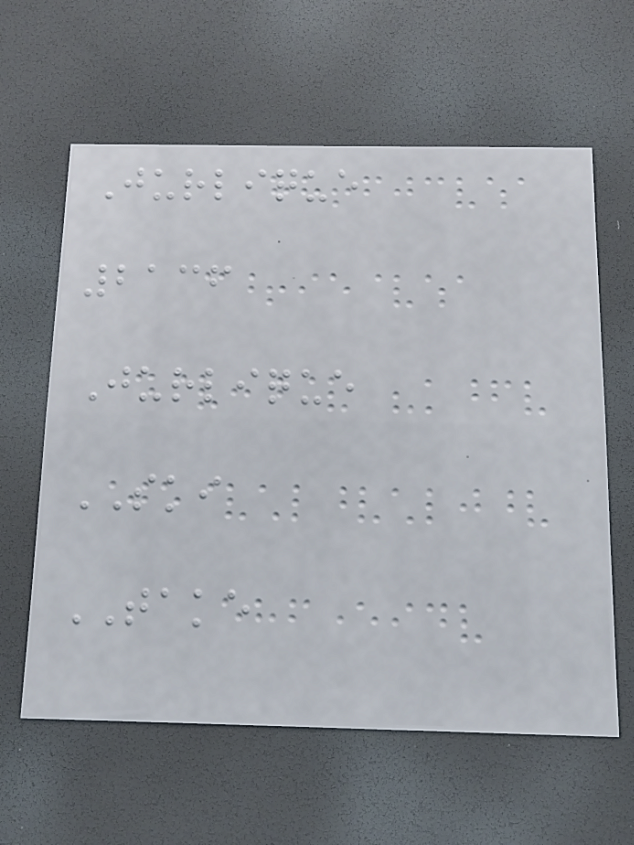Jurlique
2136
Jurlique
SKI
TAKE
